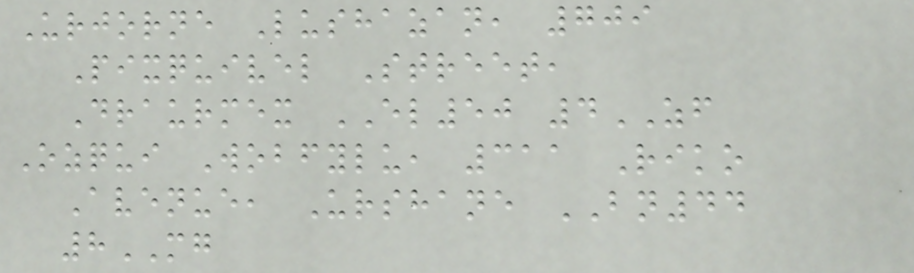Urjorne Lushazan, 709
Pixquivel Street,
Draurmex EL50 4ZF
Ozqui Wobfylu, 311 Riko
Avenue, Urshane BN44
8MG
